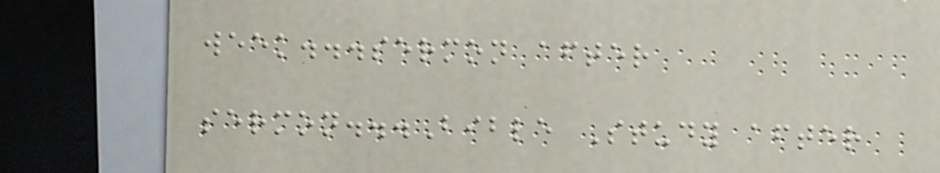week...sermon after
sermon...Bible Study after
